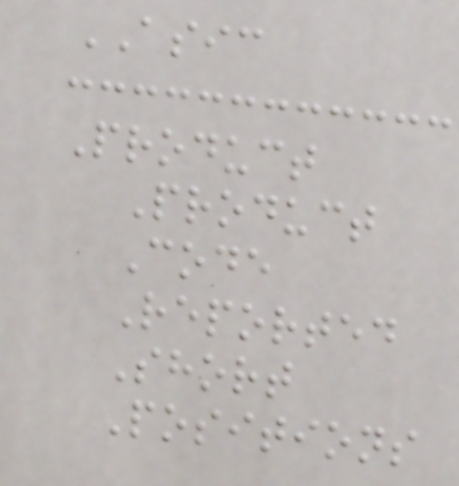ASIC
Product
Product
Code
Reported
Short
Positions
